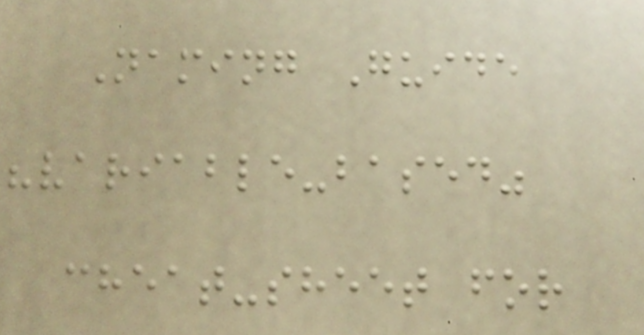Naming Guide
"variable-based"
cheat-sheet for
